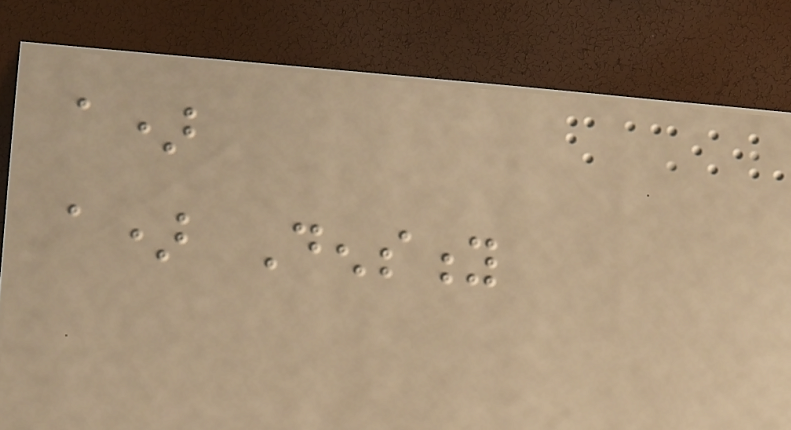a)
a) Density
